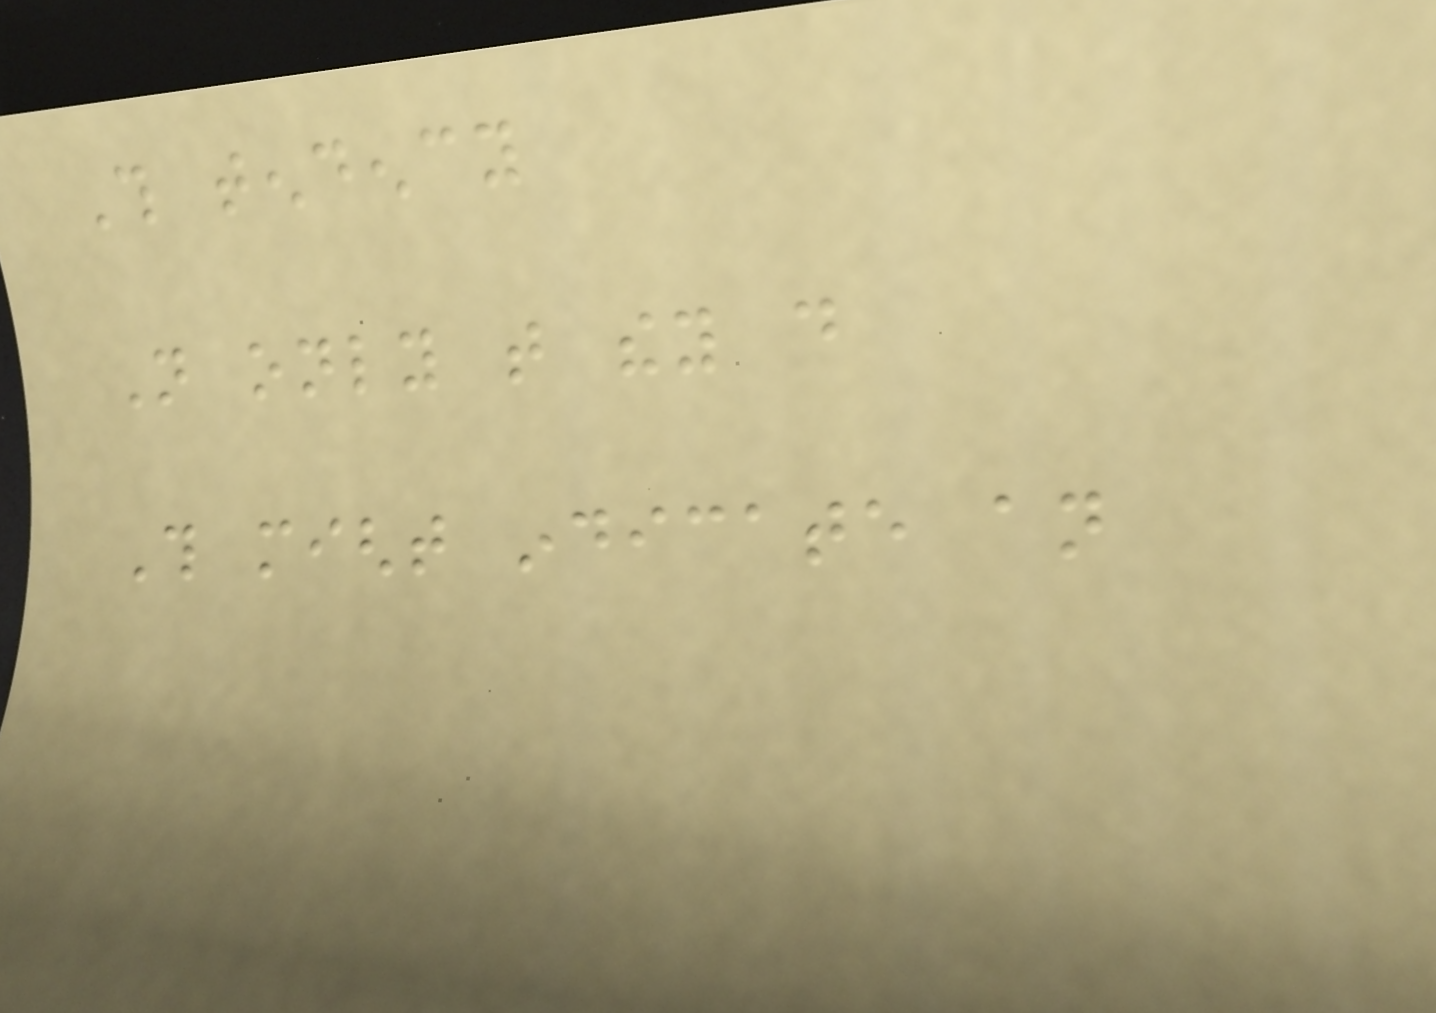This tendency
Not only that they do
This might indicate an
